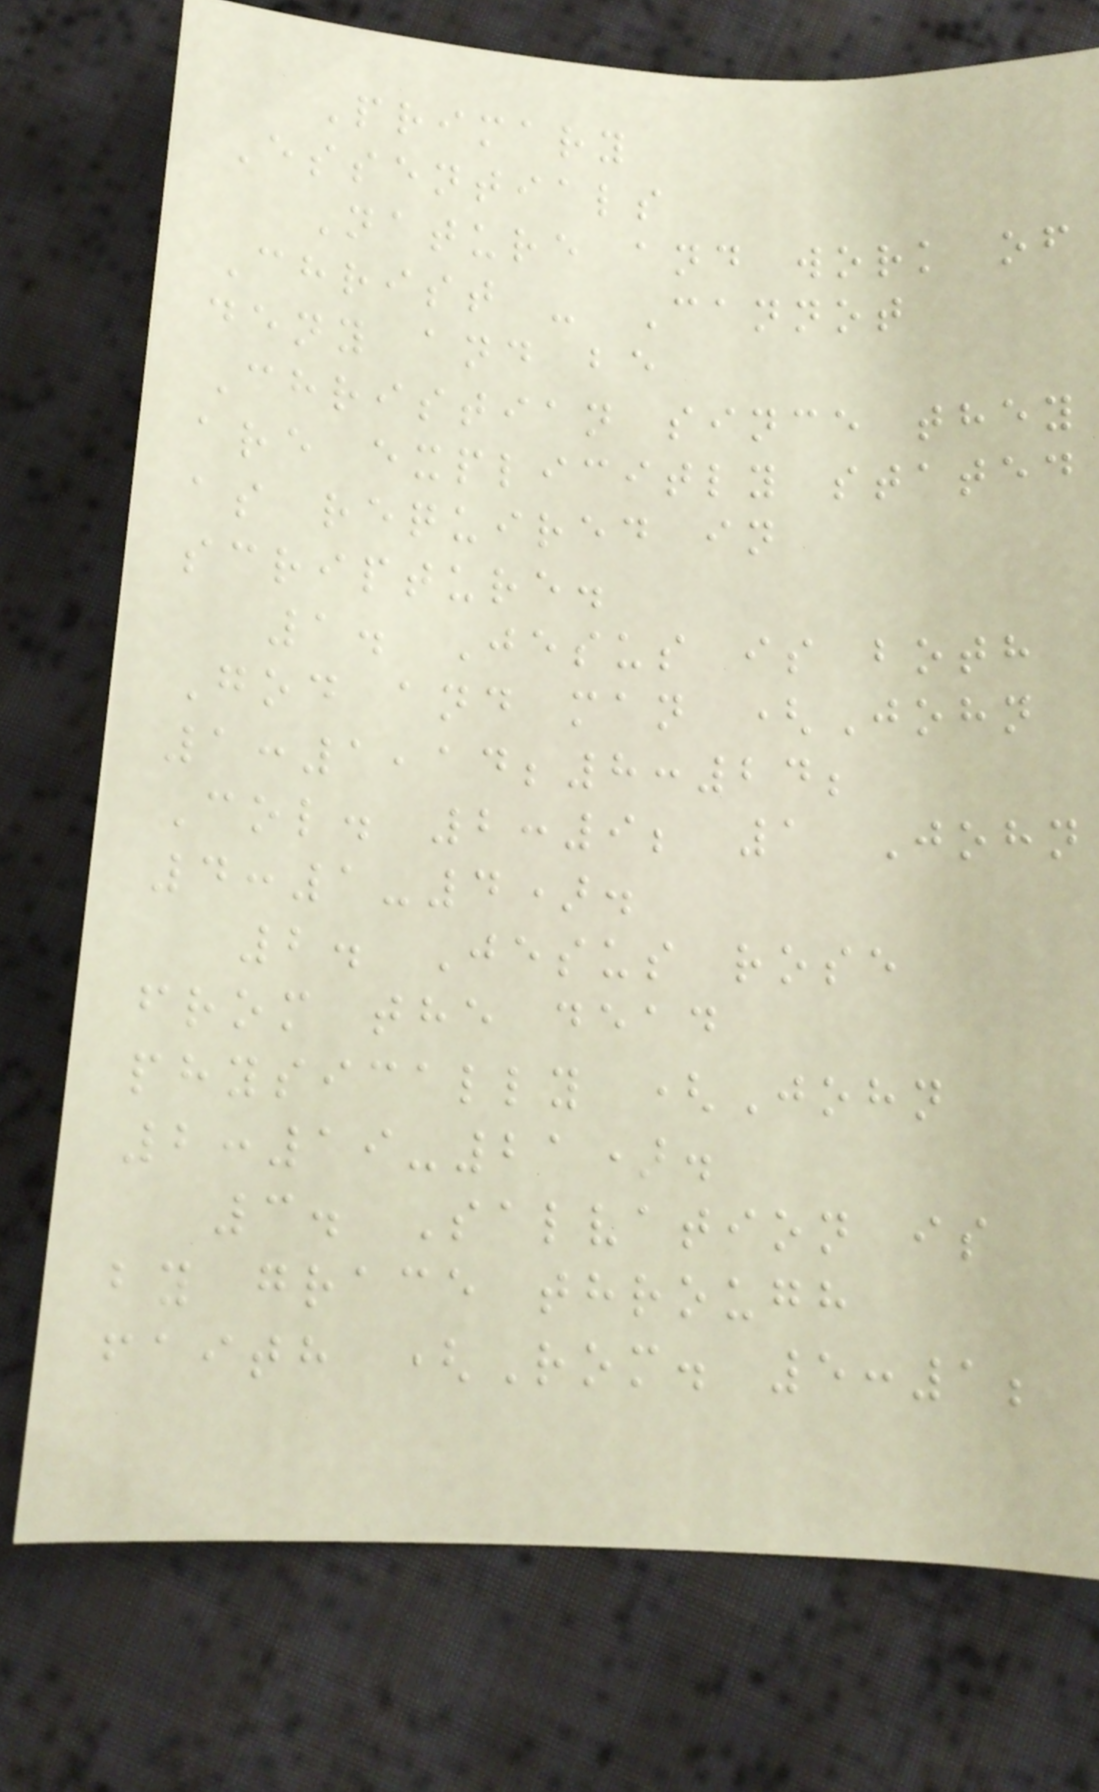Primary
Essentials
Nature and work of
Christ - Cannot
deny and be
Christian since they
are explicitly stated
as required in
scripture.
1. Jesus is both
God and man (John
1:1,14;8:24;
Col. 2:9; 1 John
4:1-4).
2. Jesus rose
from the dead
physically (John
2:19-21).
3. Salvation is
by grace through
faith (Rom. 5:1;
